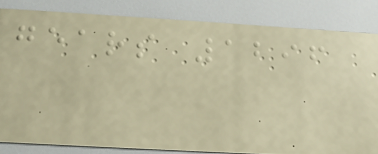gears 1296
